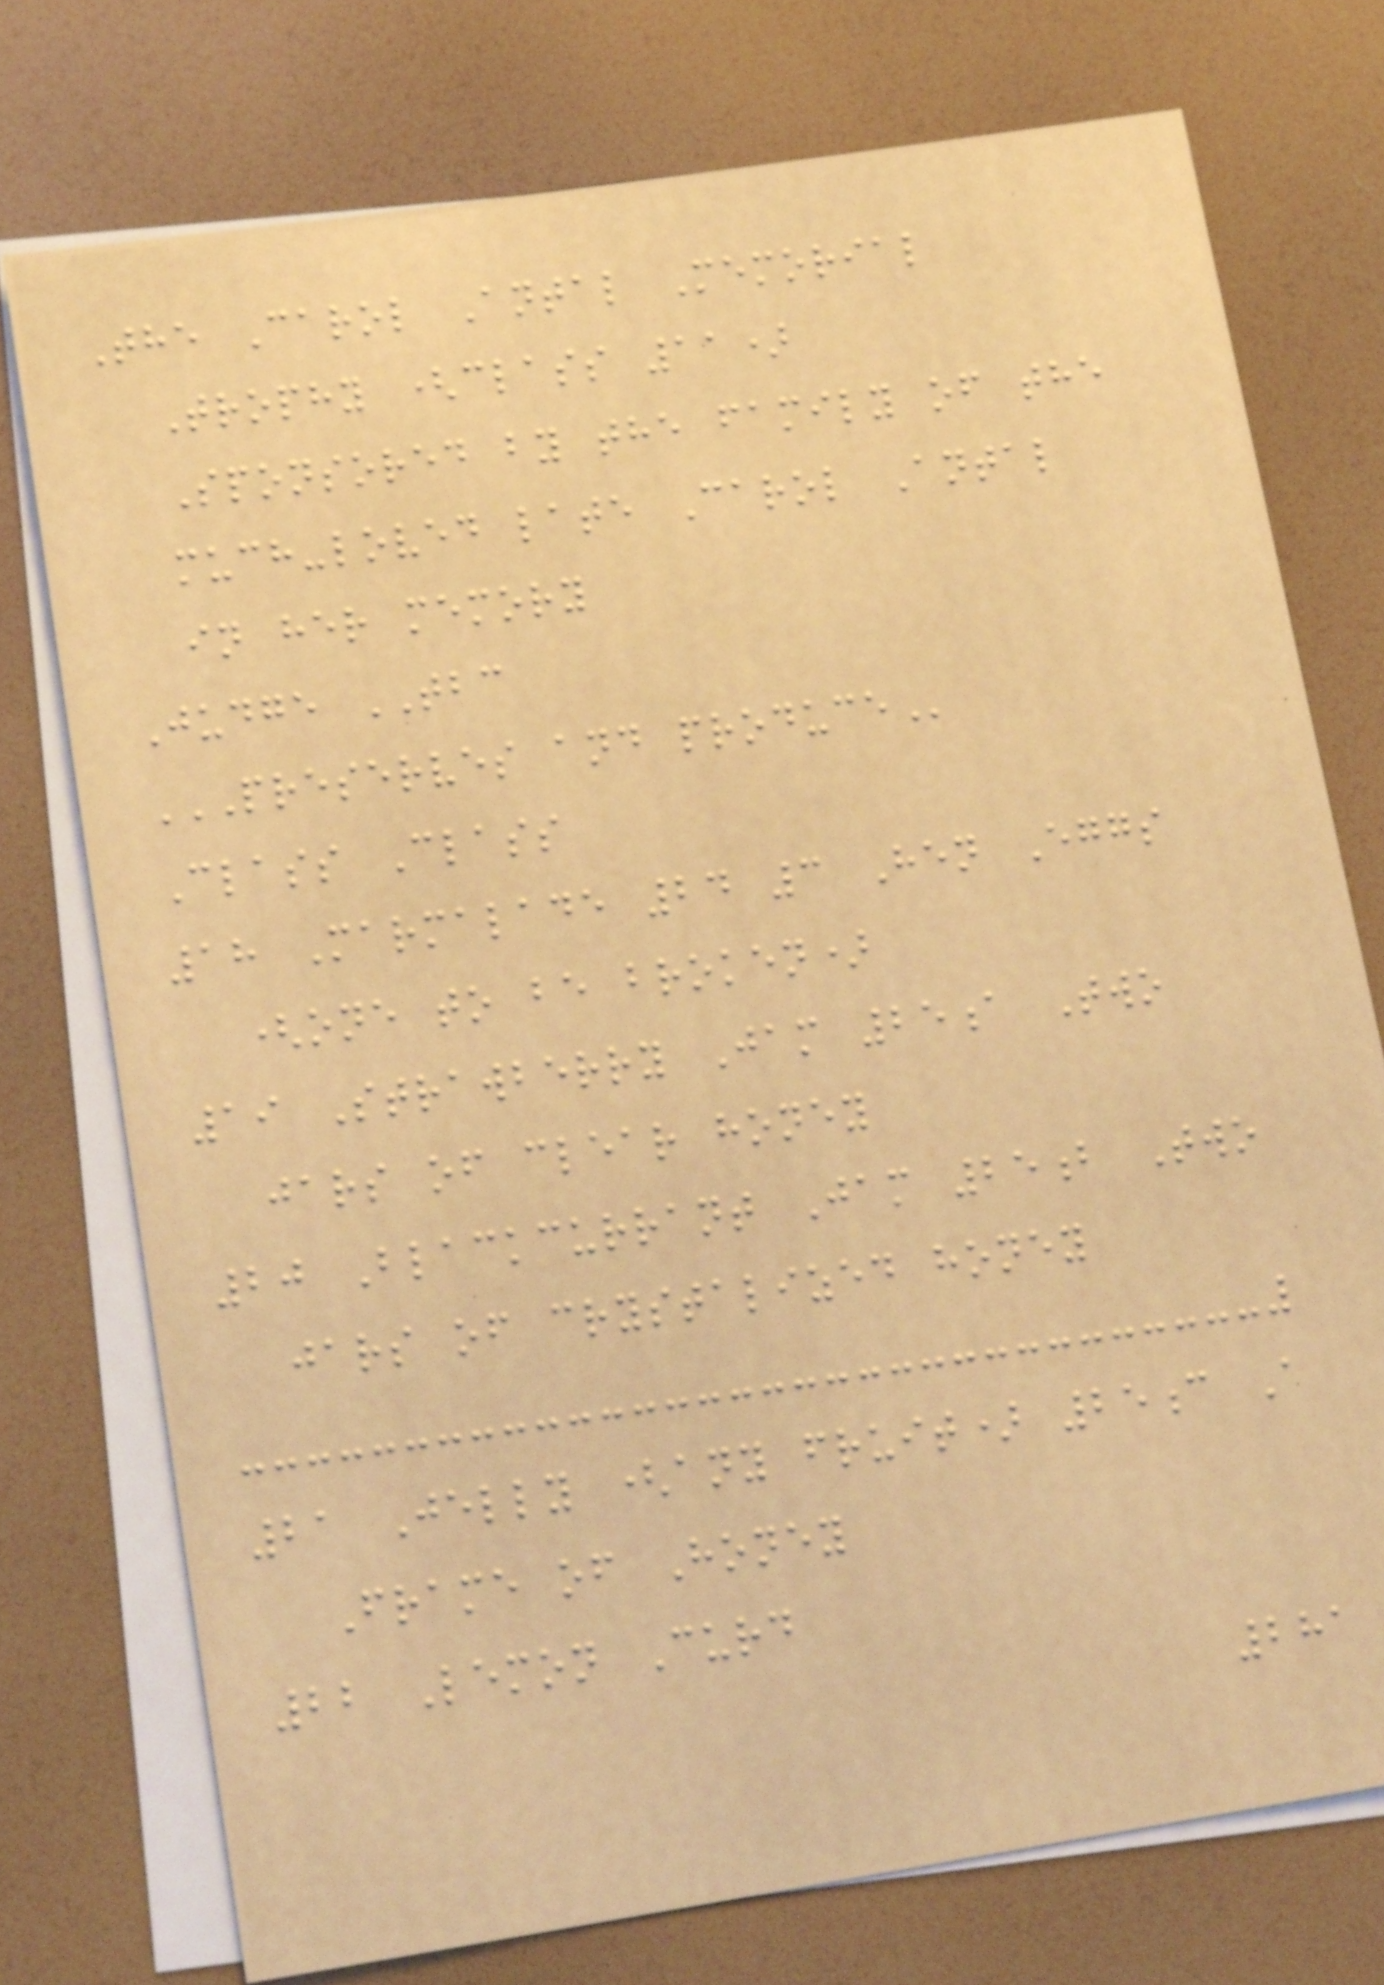The Carol Antal Memorial
Trophy (class 11)
Sponsored by the family of the
much-loved late Carol Antal
in her memory
Judge TBC
PRESERVES AND PRODUCE
Class Class
18 Marmalade 24 3 Hen Eggs
(one to be broken)
19 Strawberry Jam 25a Two
jars of clear honey
20 Blackcurrant Jam 25b Two
jars of crystalized honey
21 Jelly (any fruit) 25c A
Frame of Honey
22 Lemon Curd
281
